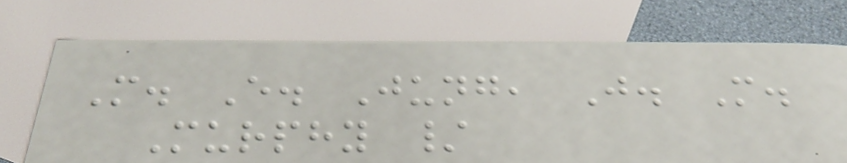M. E. Jung, J. M.
Murphy /
